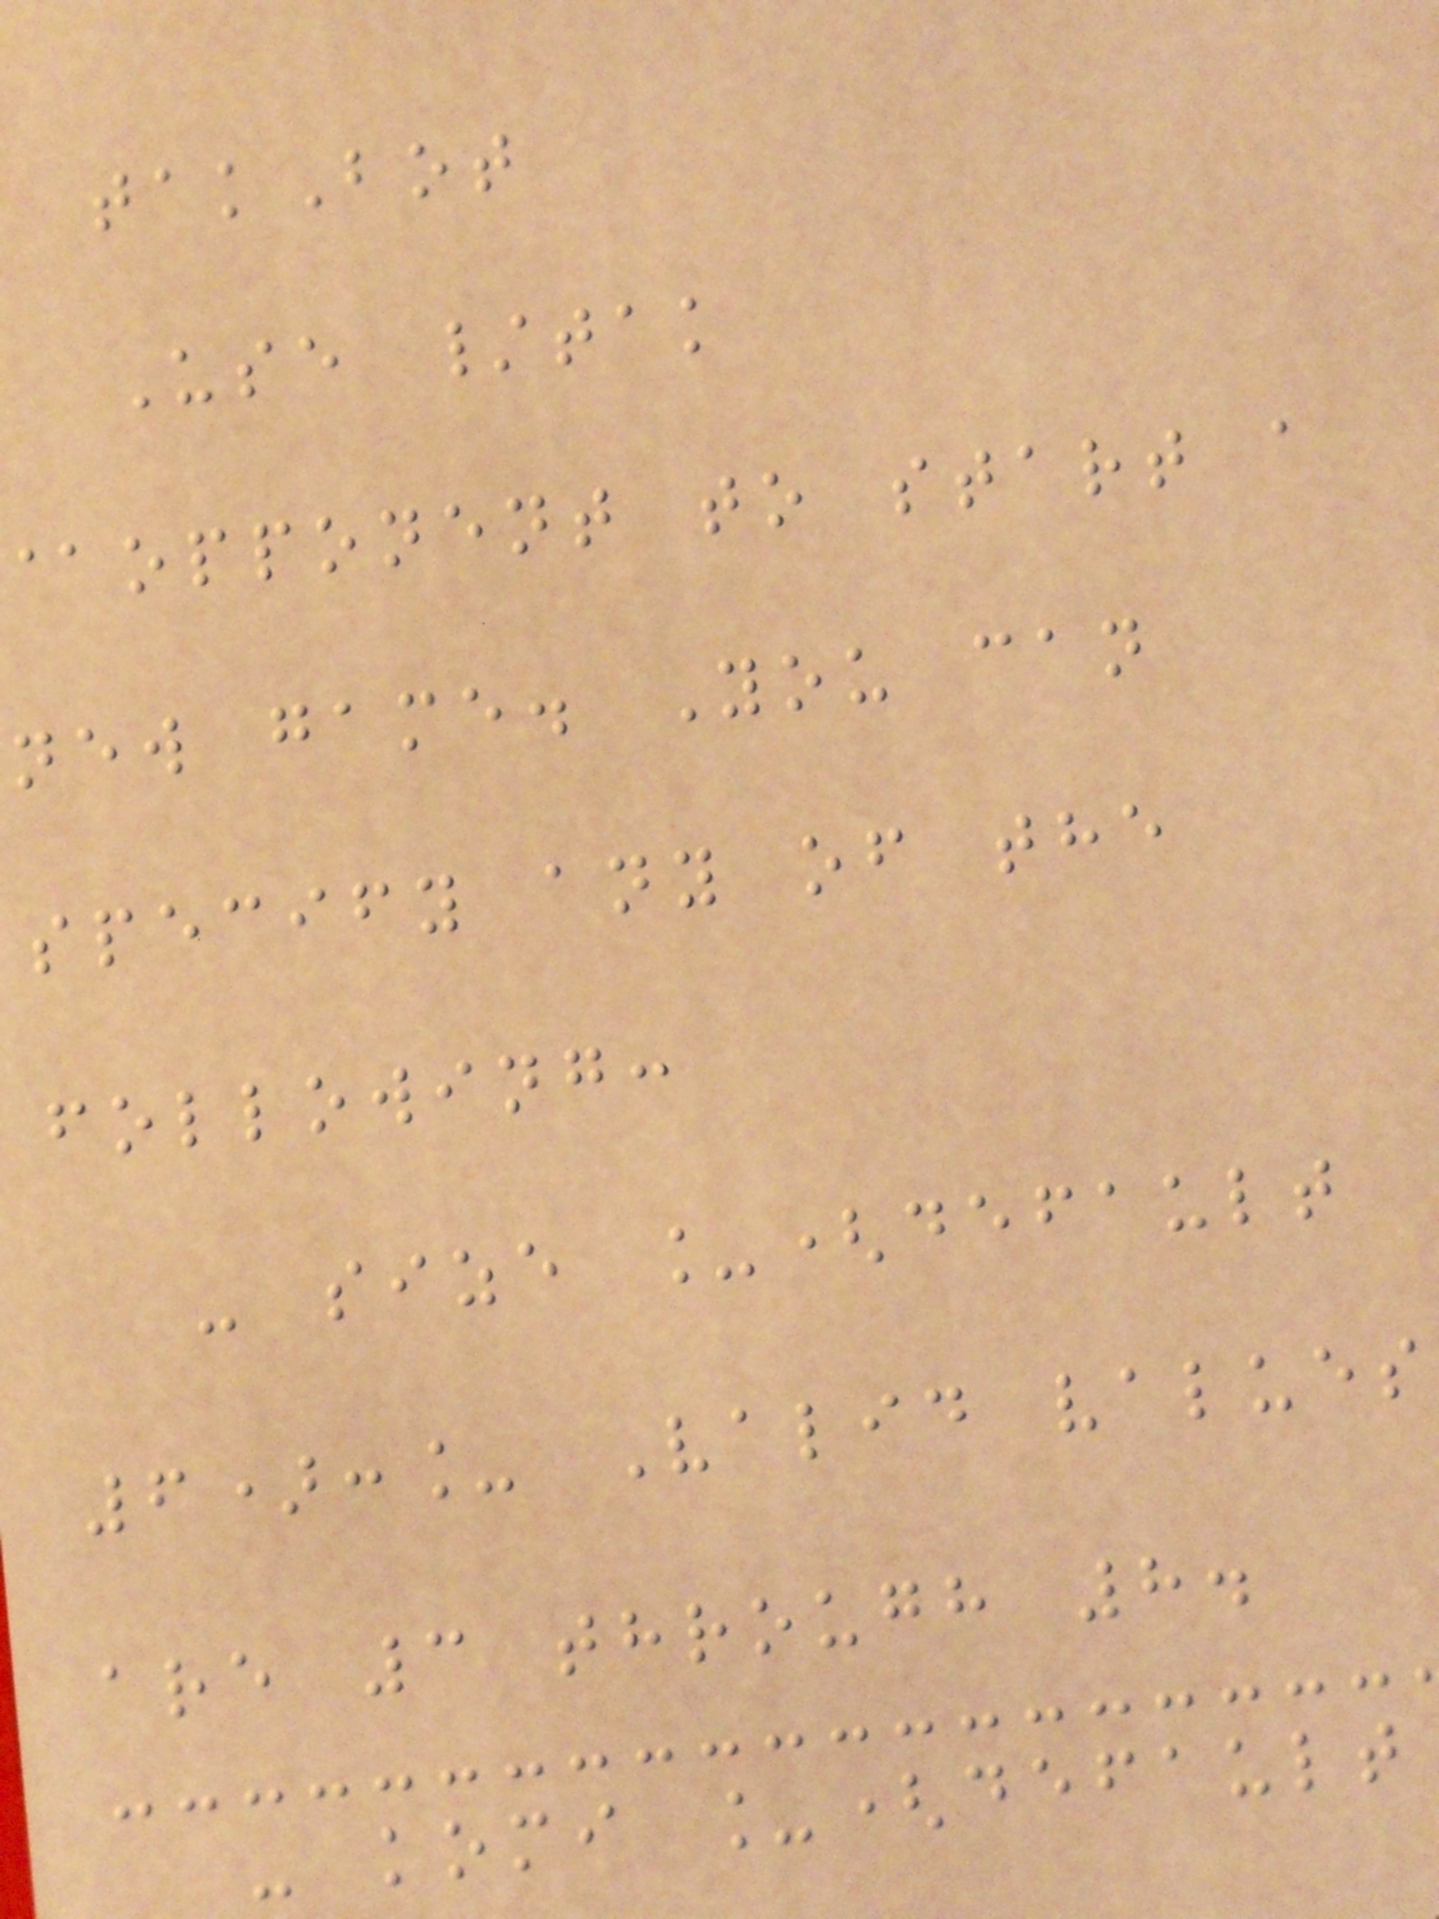takBot
Use /tak
opponent to start a
new game. You can
specify any of the
following:
- size _(default
6):_ Valid values
are 3 through 8.
- komi _(default
